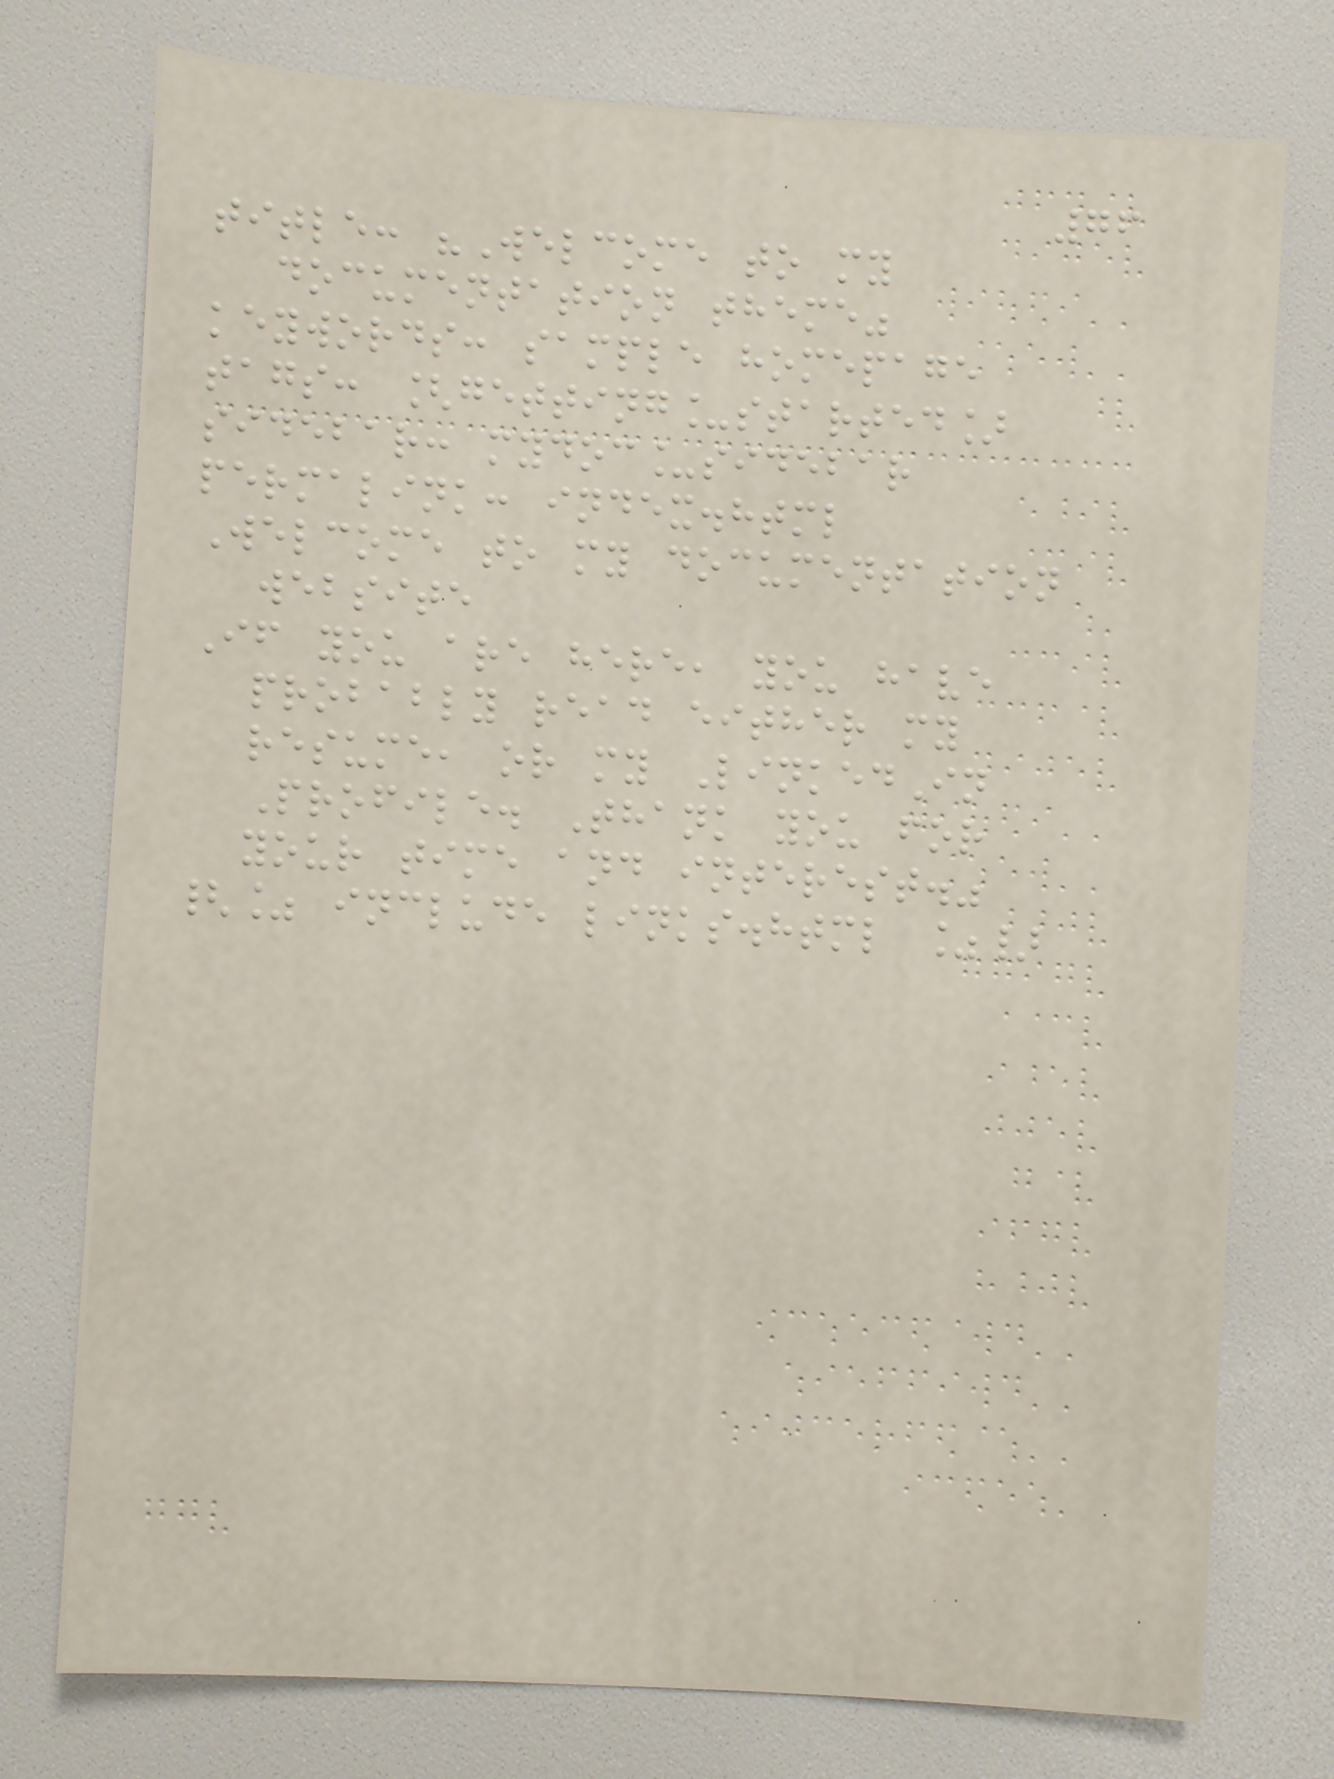76
title: "Welcome to my
documentation theme"
keywords: sample homepage
tags: [getting_started]
sidebar: mydoc_sidebar
permalink: index.html
Welcome to my documentation
website
If you are here, you have
probably read either my
resume, or my LinkedIn
Profile. Thank you for
your time and interest."
{% include links.html %}
